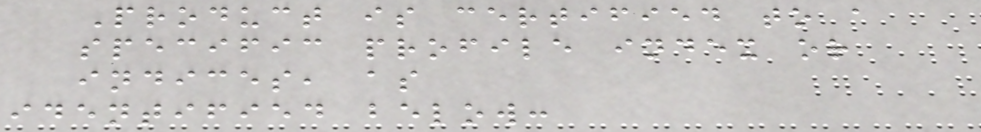Product is certified to a
specific profile index or
indices, as
identified below:
